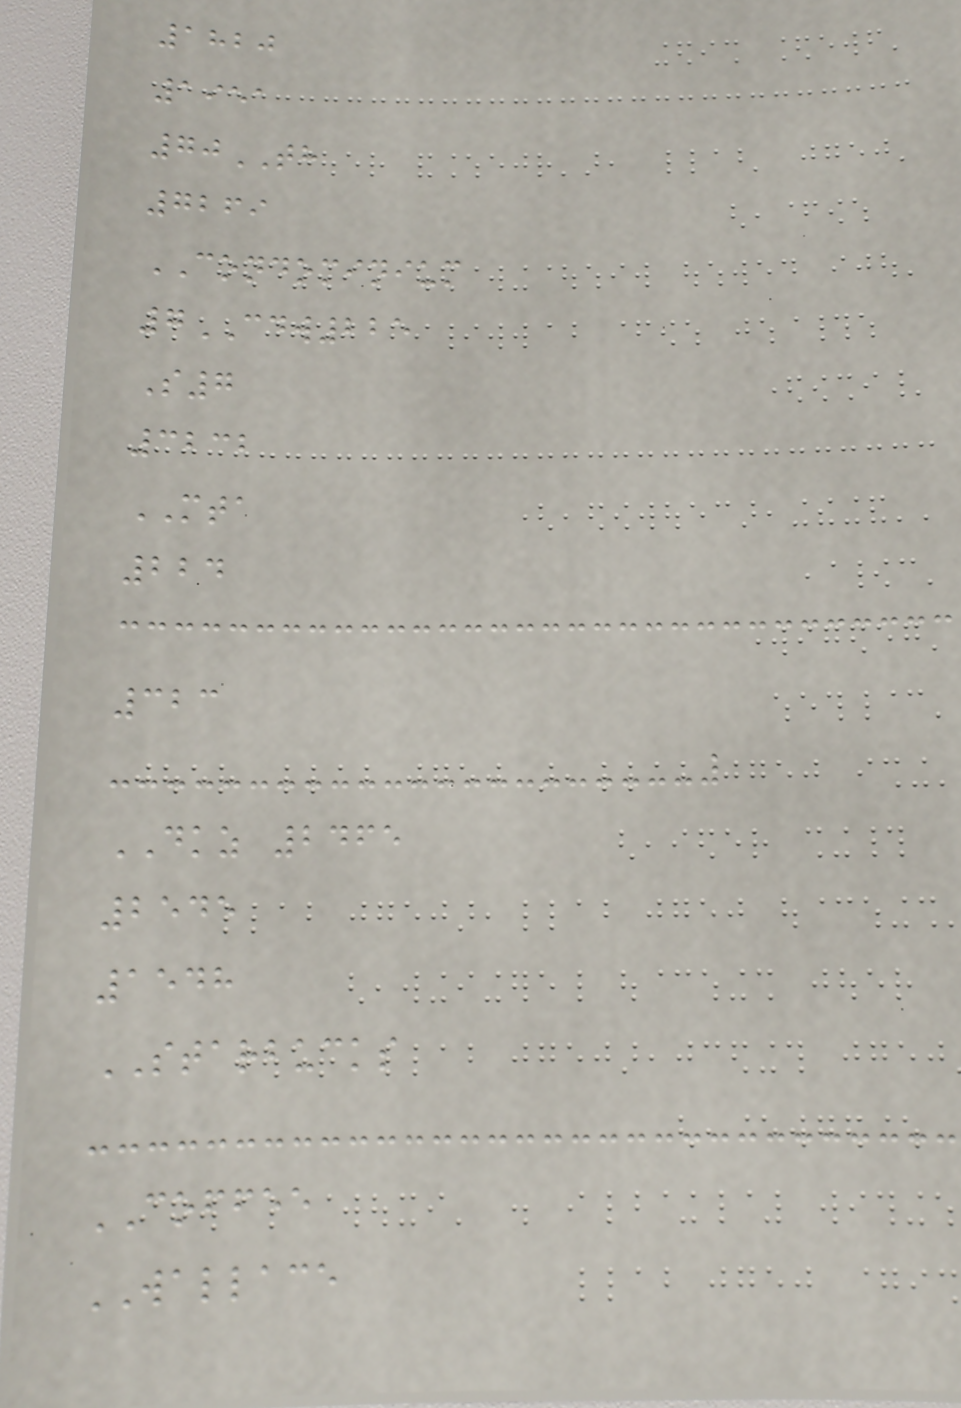1820
1951
70TH
7269
CONDOMINIUM
7CDW225
S7
3232
MTA
224
323
DKZ 2465
2545
1548
STARBUCKS
COFFEE
WALLACE
